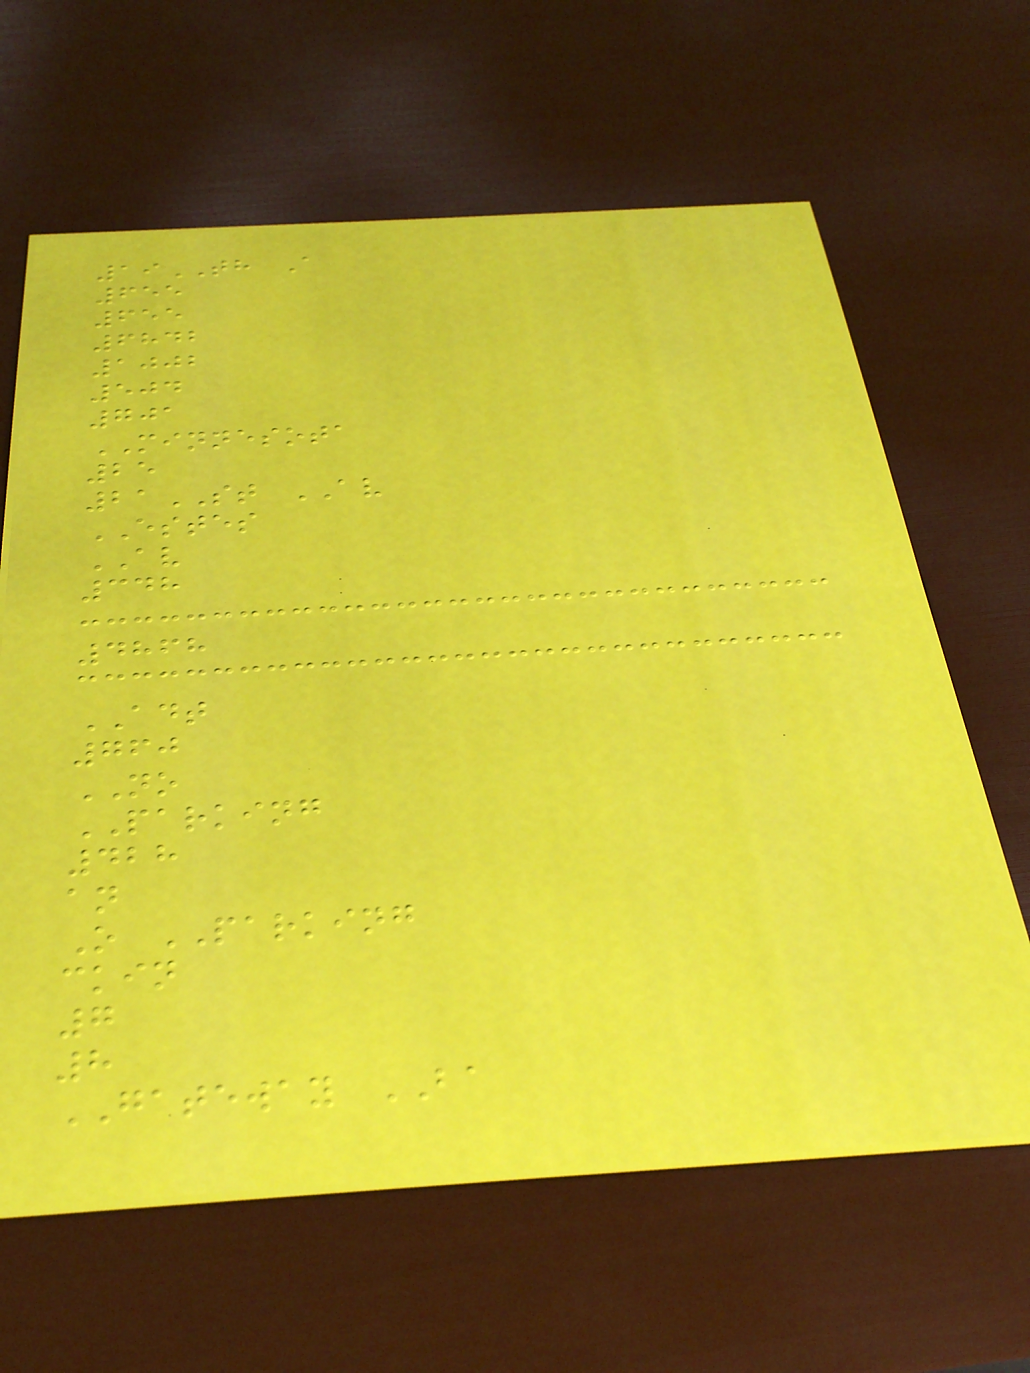19TH A
655
655
6842
1002
504
701
MINNESOTA
25
21ST AV
ESTES
AV
348
4868
ADT
760
NO
PARKING
428
an
O PARKING
ckin
7
8
GATEWAY BA
